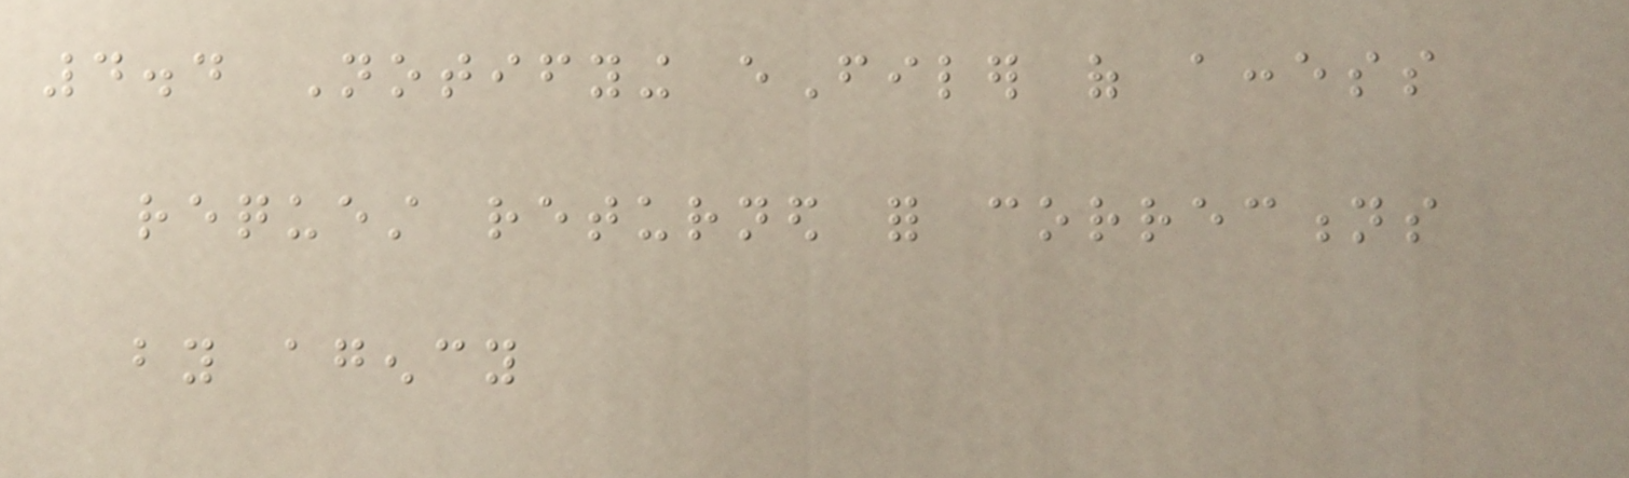4.4 Notifying eFiler of access
request returned for corrections
by agency
